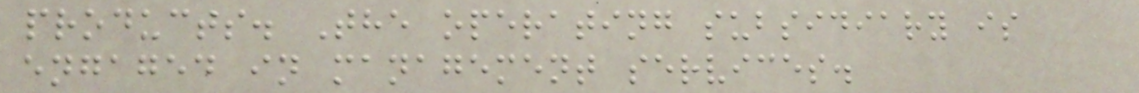products. The operating subsidiary is
engaged in management services.
